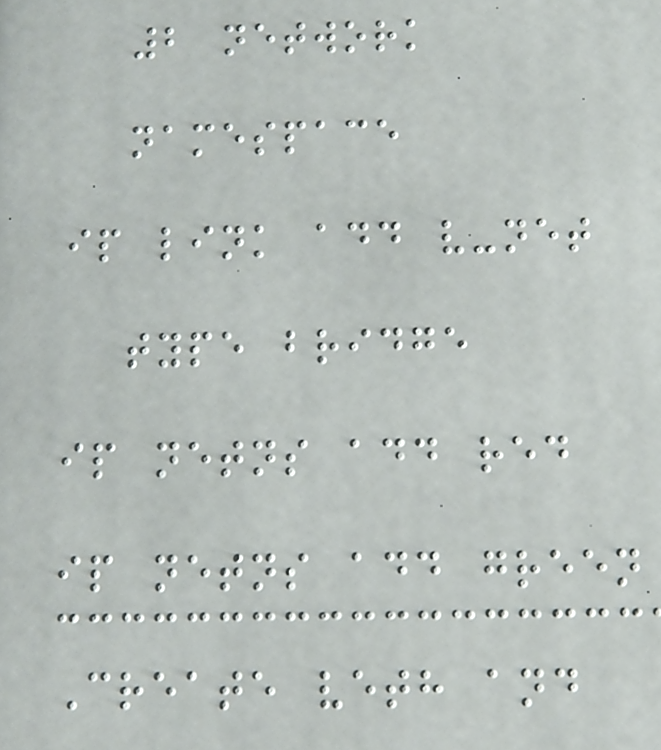2 network
namespace
ip link add v-net
type bridge
ip netns add red
ip netns add green
Create veth and
